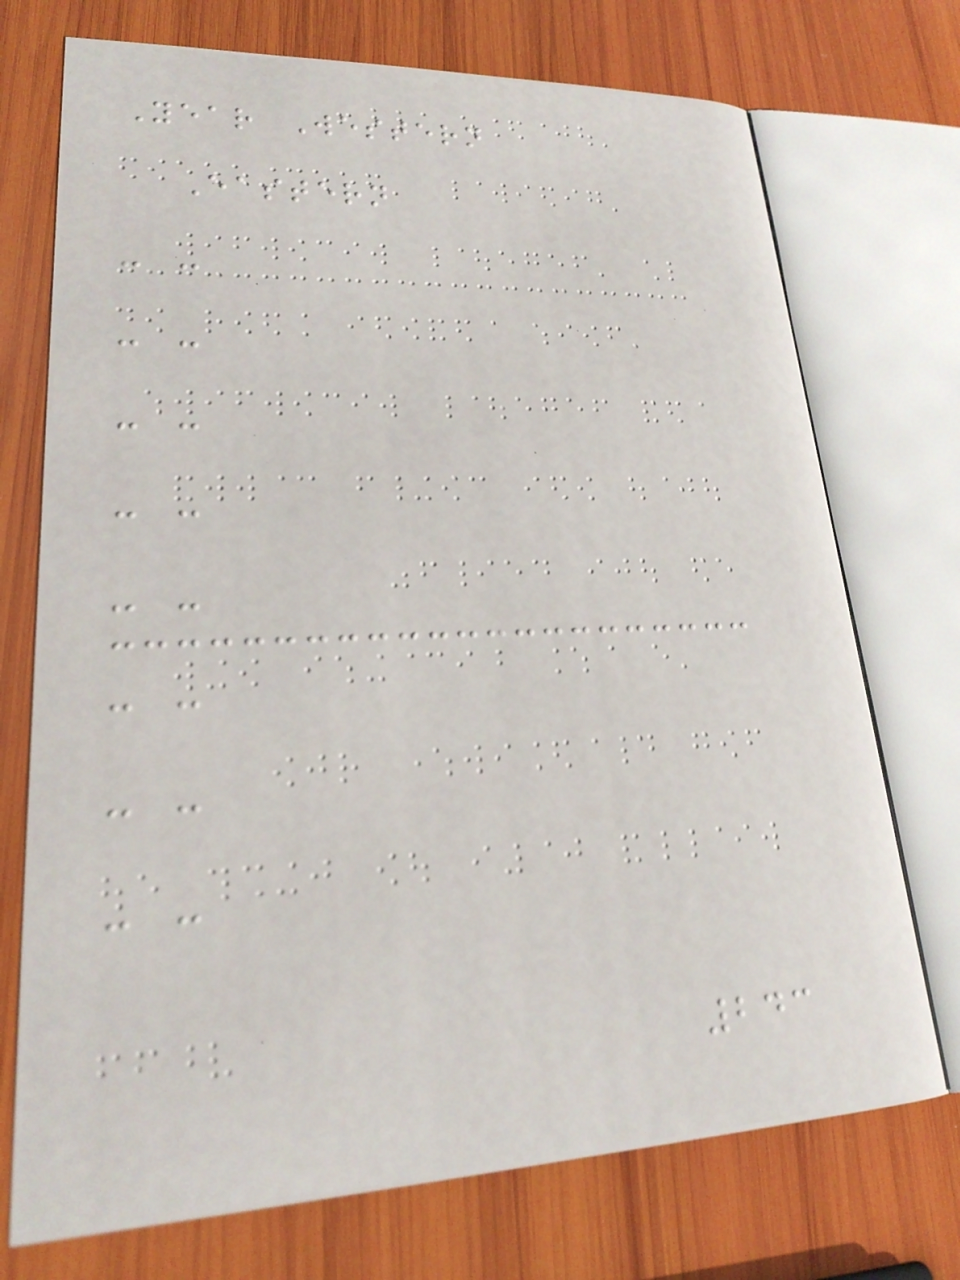Year Western
Eastern
- -
- -
- -
- -
- -
- -
- -
- -
243
